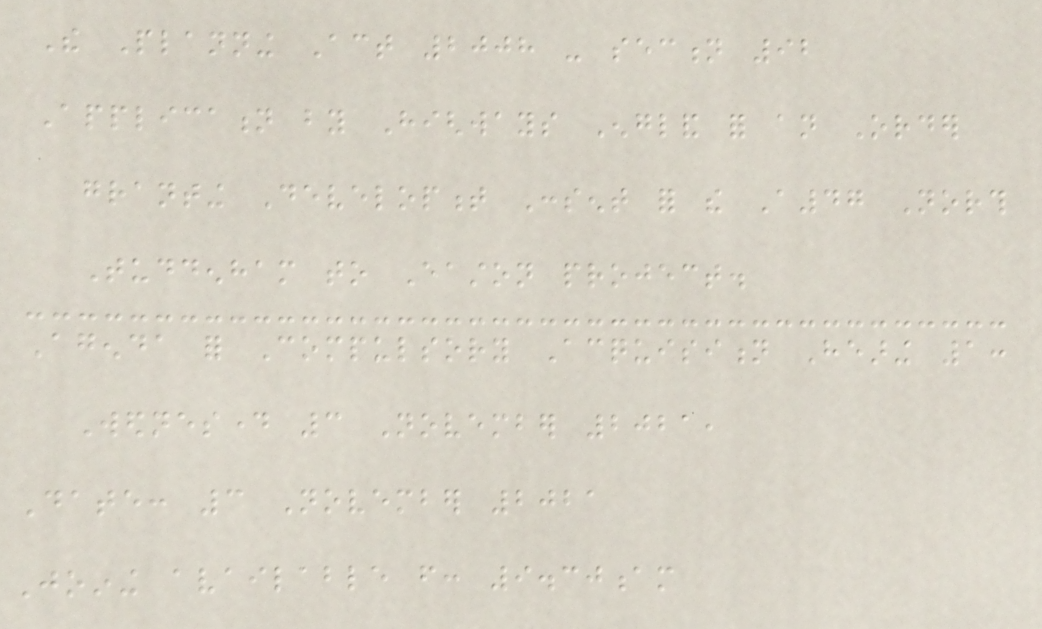The Planning Act 2008 - section 92
Application by Highways England for an Order
granting Development Consent for the A47 North
Tuddenham to Easton project.
Agenda for Compulsory Acquisition Hearing 1:
Wednesday 3 November 2021,
Date: 3 November 2021
Joining available from: 9.30am
